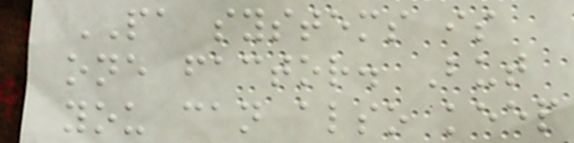PA systems is
one factor. But
you can also keep
